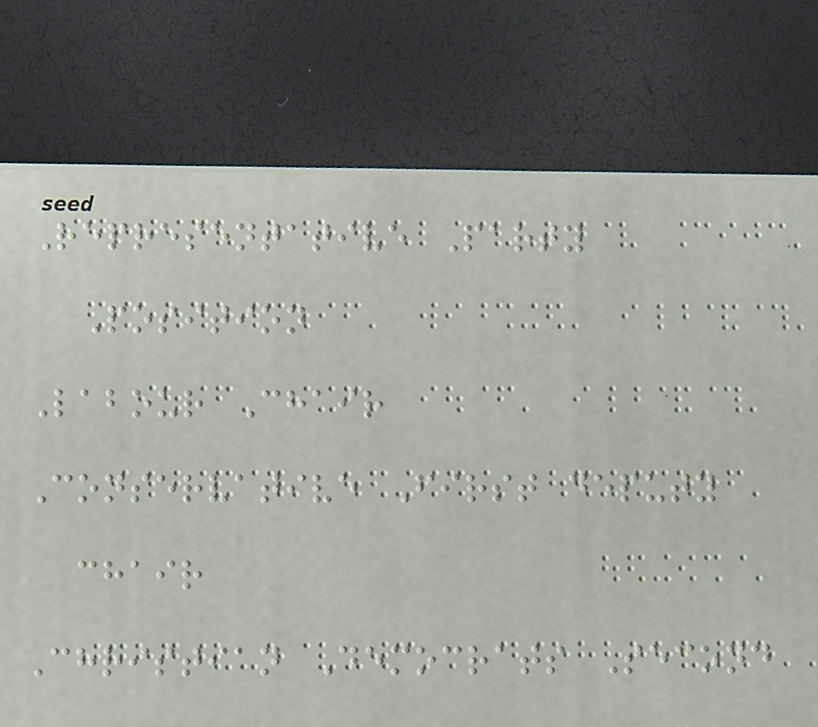Representative Party
Position
Labour Chair
Conservative First deputy
chair
Christian Democrats Second
